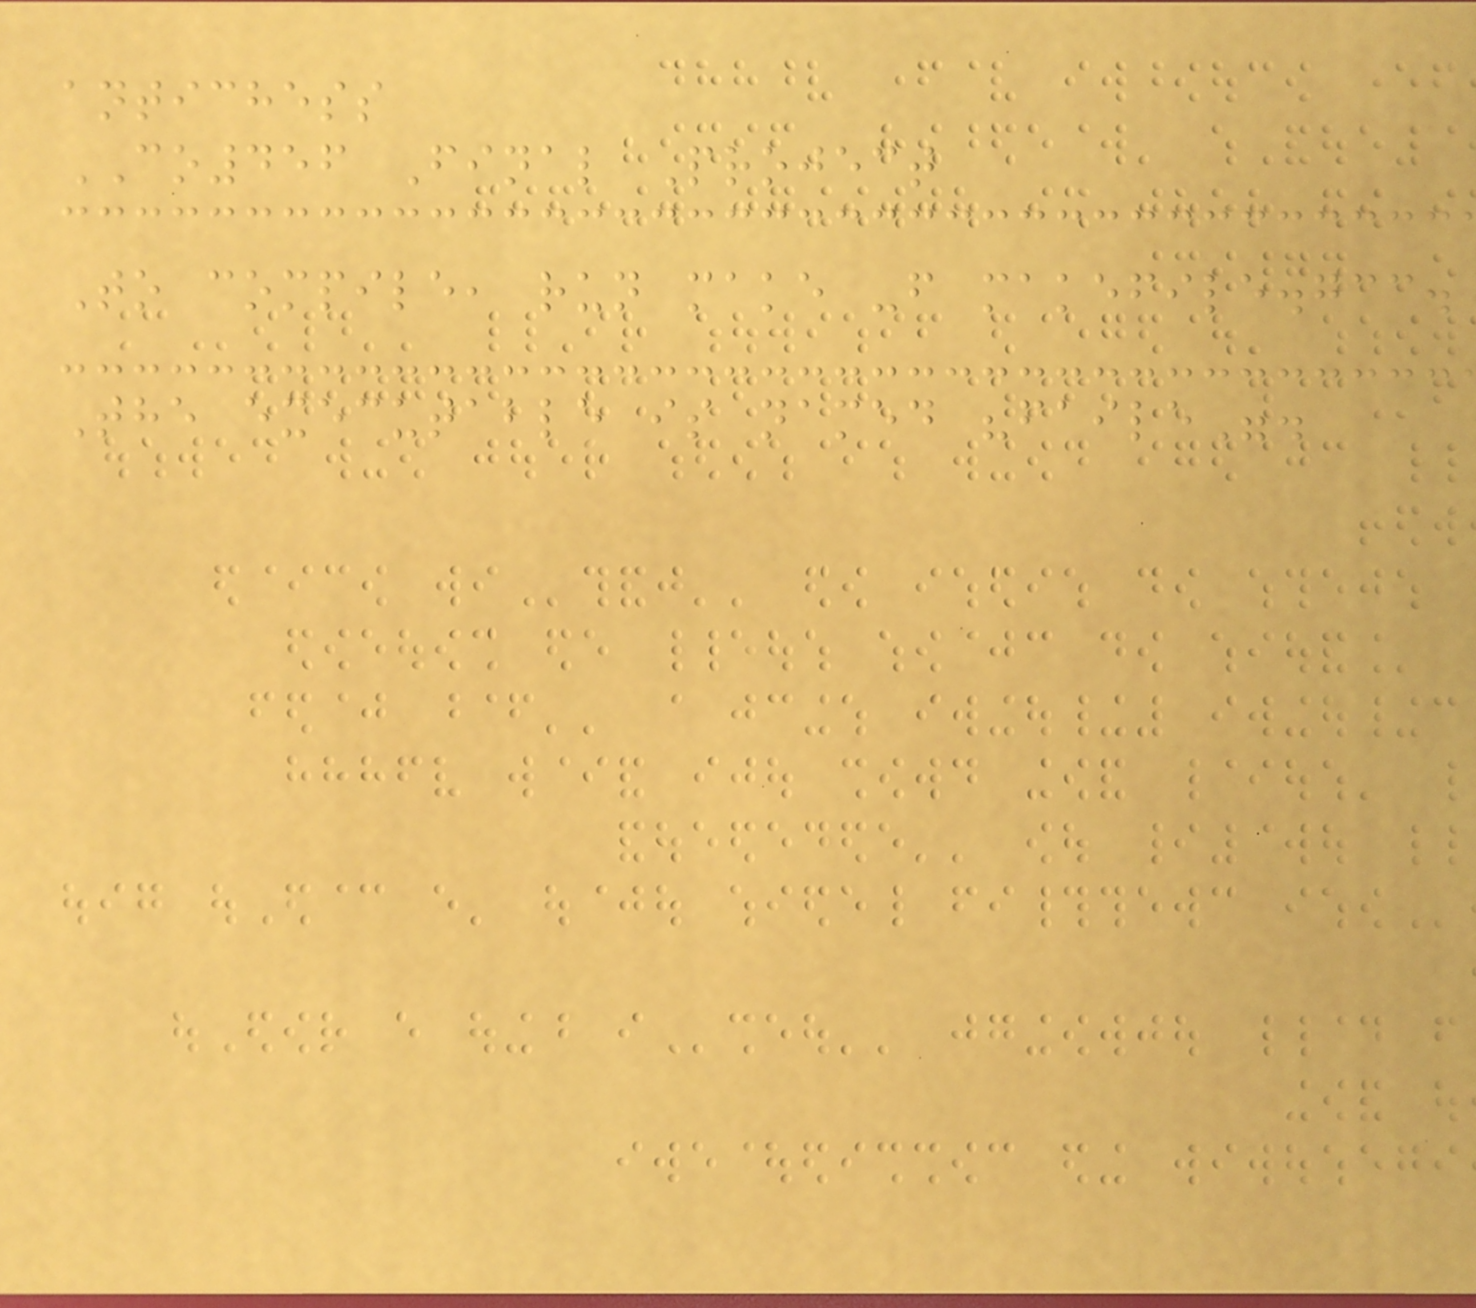antichess
CO456 Final Project
To compile, run make -f makefile.gcc.
The executable is named "faile".
